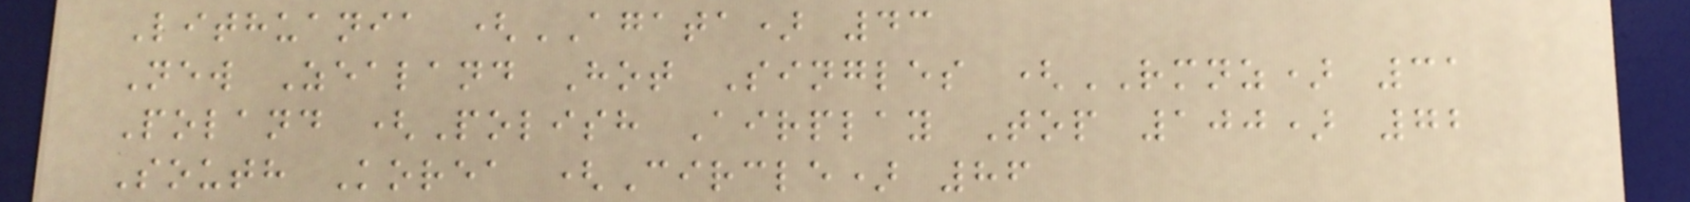Lithuania (AGATA) 43
New Zealand Hot Singles (RMNZ) 31
Poland (Polish Airplay Top 100) 72
South Korea (Circle) 86
